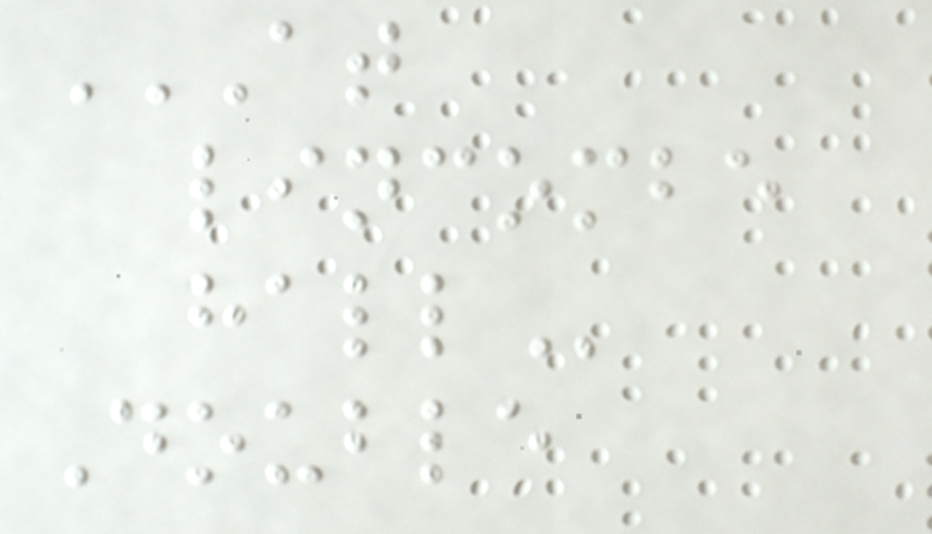AT
LINCOMBE
HALL
Double
